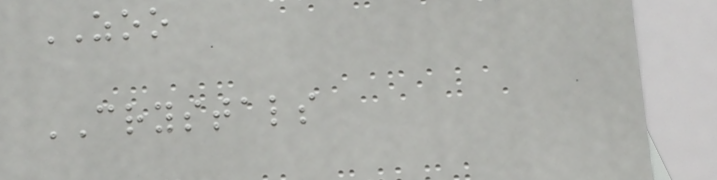ZOO
CRYSTALS
